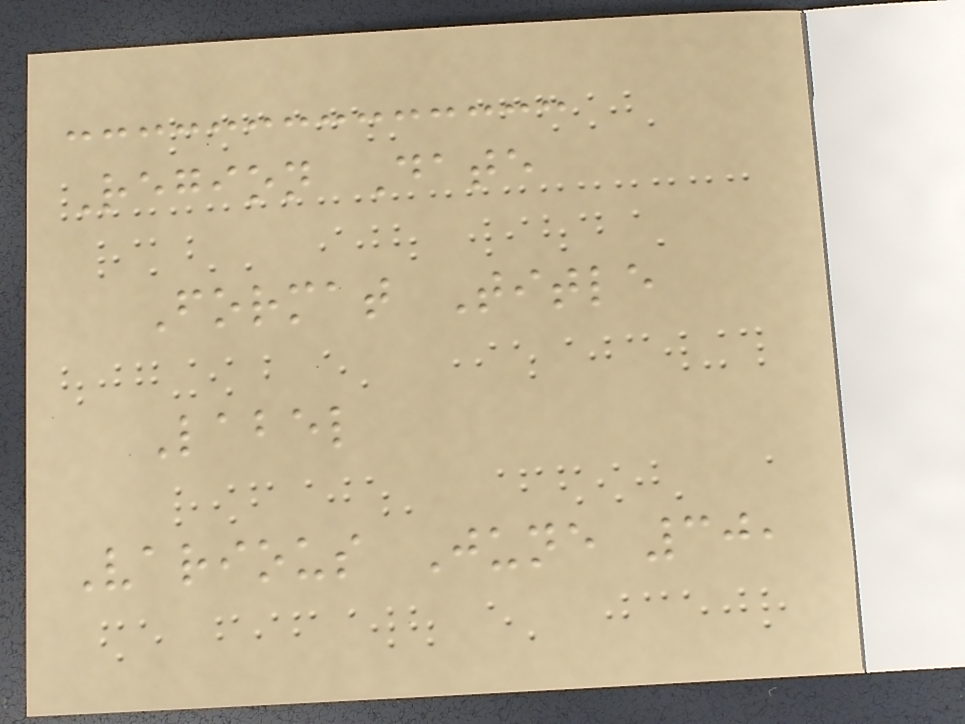Region Date
Format Title
Label
Various June 30,
